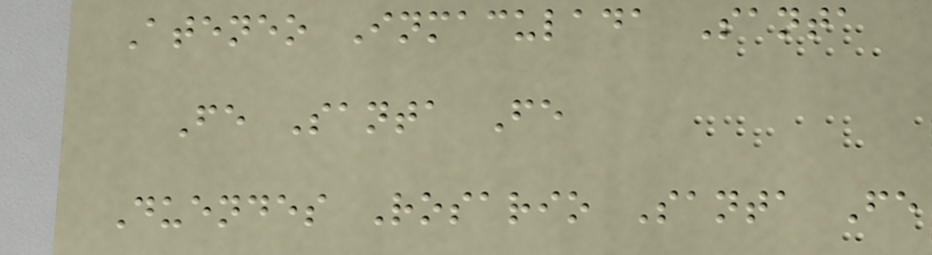Ateneo Inmaculada Santa
Fe Santa Fe
Duendes Rosario Santa Fe
